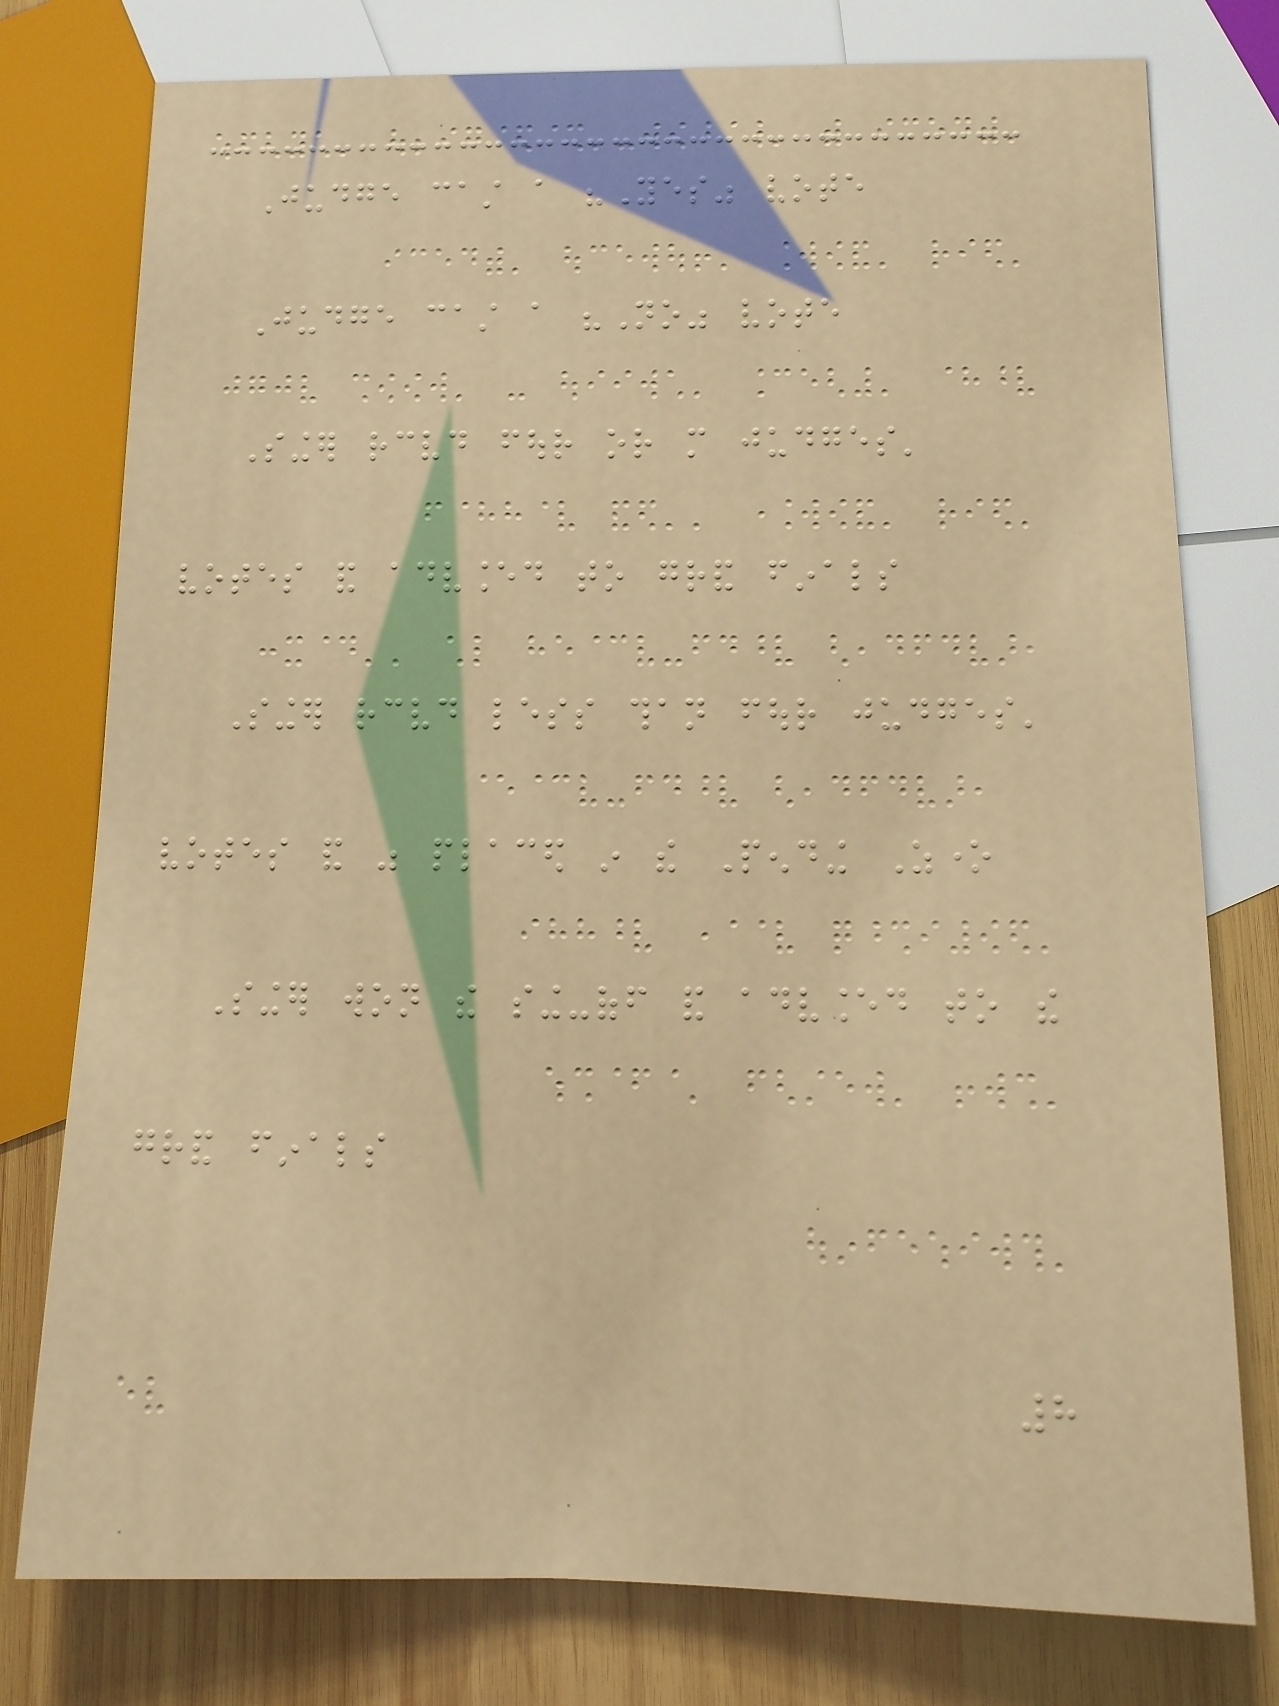Judge cast a "Yes" vote
Judge cast a "No" vote
Singer received four or more judges'
votes and advanced to grand finals
Singer received less than four judges'
votes and was placed in the Pending Zone
Singer won the sing-off and advanced to the
grand finals
8
